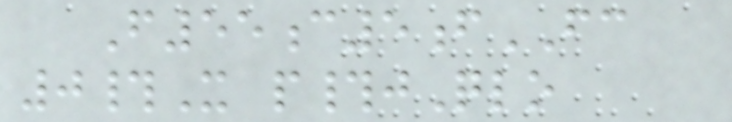F55c5fFC
0#X p#jQlo
